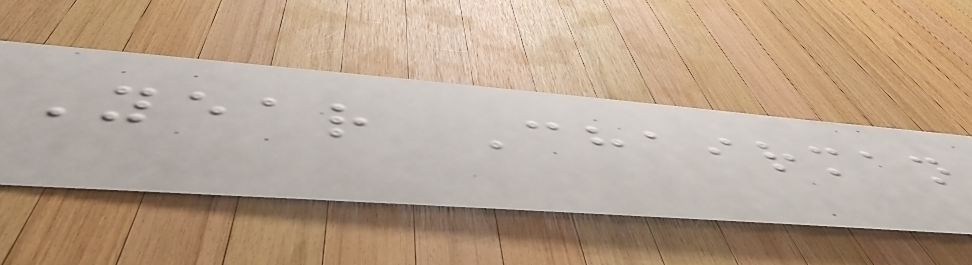Year Chairman
